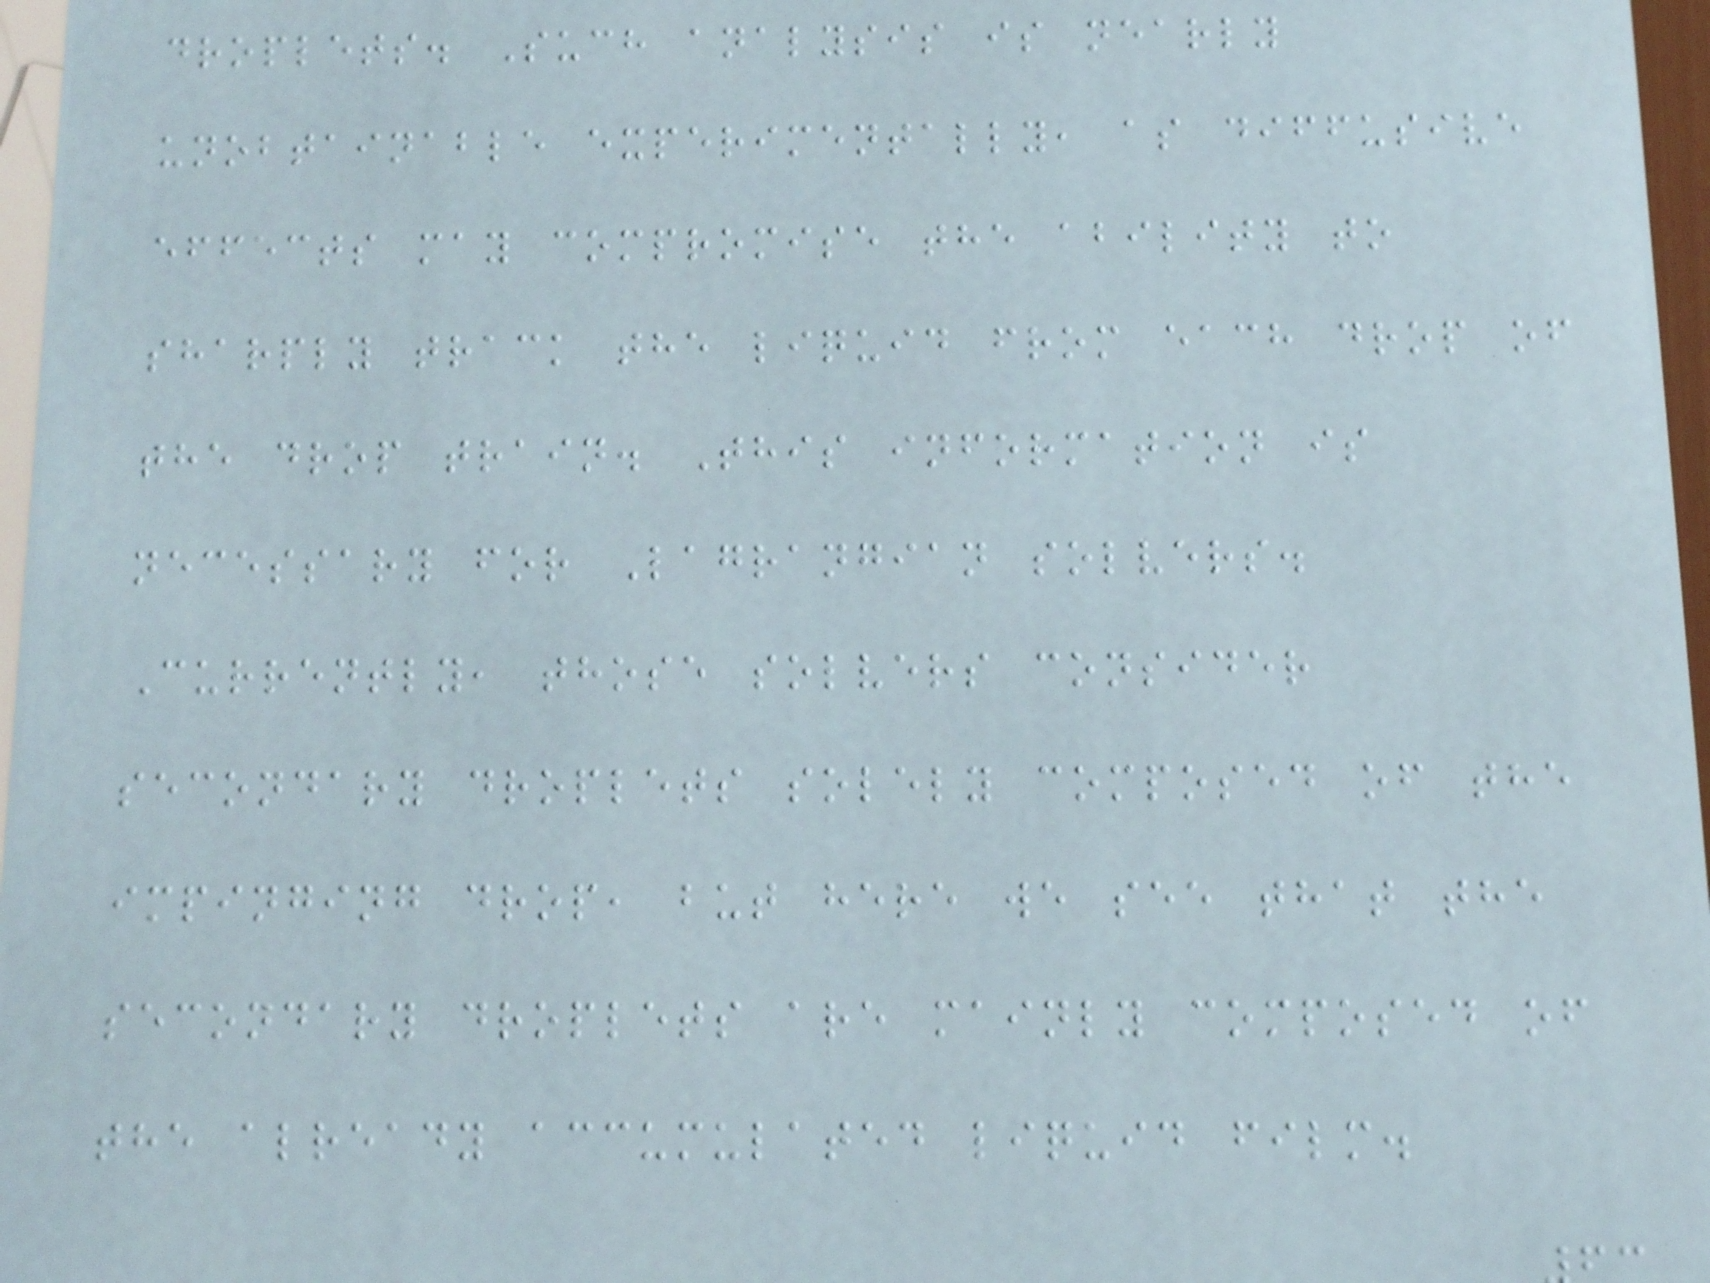droplets. Such analysis is nearly
unobtainable experimentally, as diffusive
effects may compromise the ability to
sharply track the liquid from each drop of
the drop train. This information is
necessary for Lagrangian solvers.
Currently, those solvers consider
secondary droplets solely composed of the
impinging drop, but here we see that the
secondary droplets are mainly composed of
the already accumulated liquid film.
